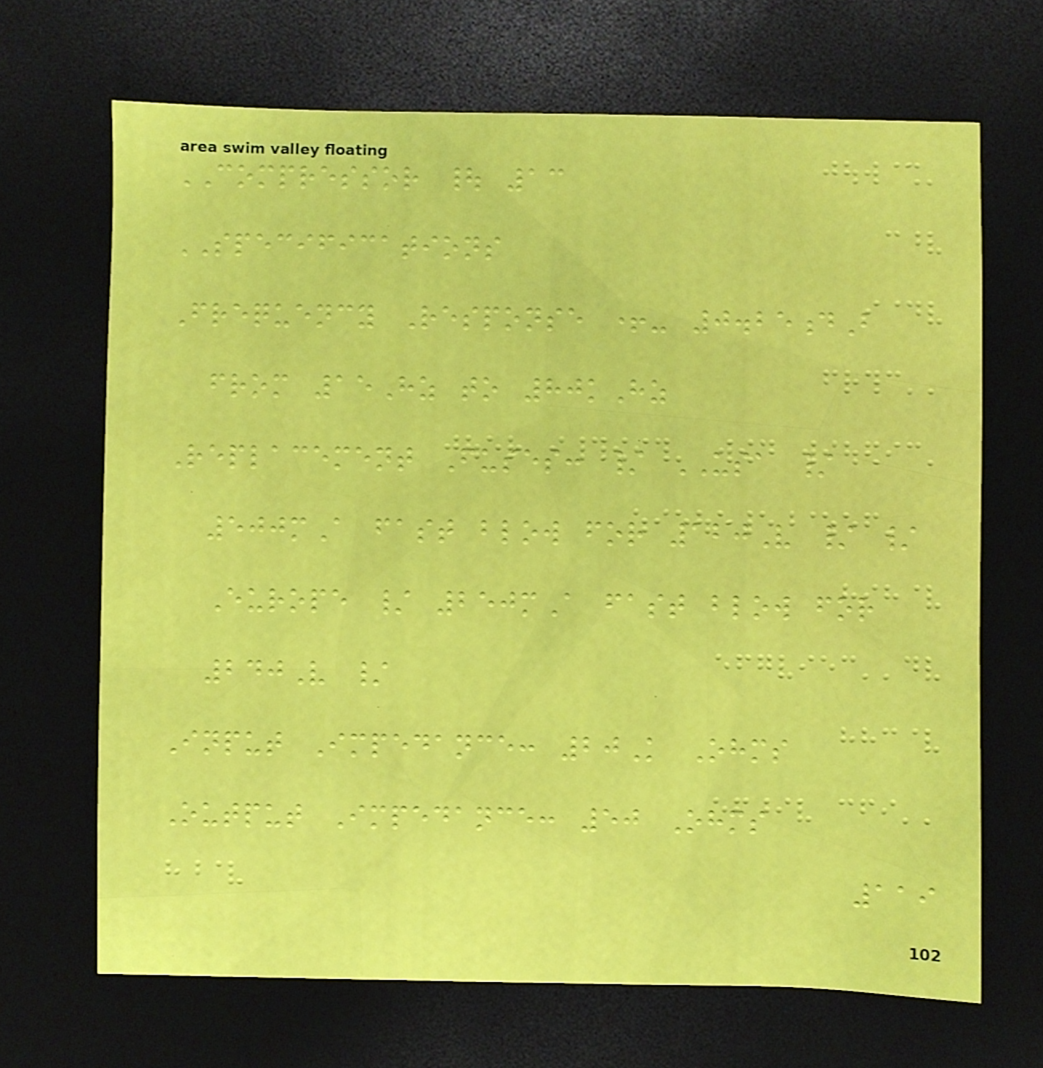COMPRESSOR | 13
SPECIFICATIONS
Frequency Response +- 0.25dB
from 15Hz to 80kHz
Replacement Fuses: / USA /
500mA fast blow for 120V / /
Europe / 250mA fast blow for
240V /
Input Impedance: 20K Ohms
Output Impedance: 50 Ohms
119
